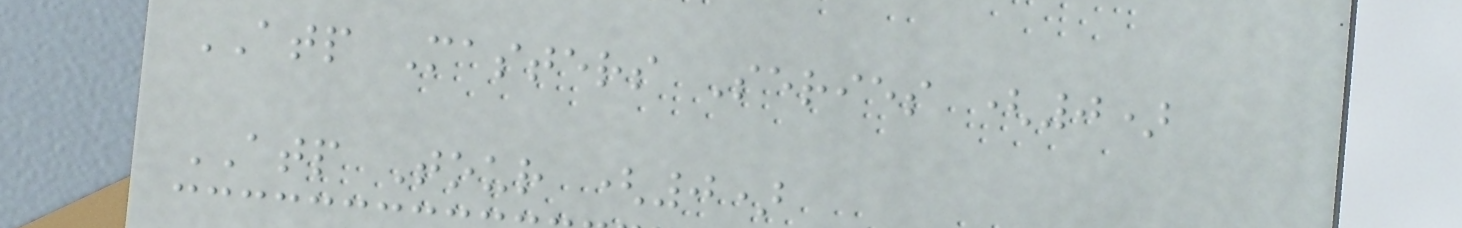ATP Masters Series (0)
ATP Tour (0)
